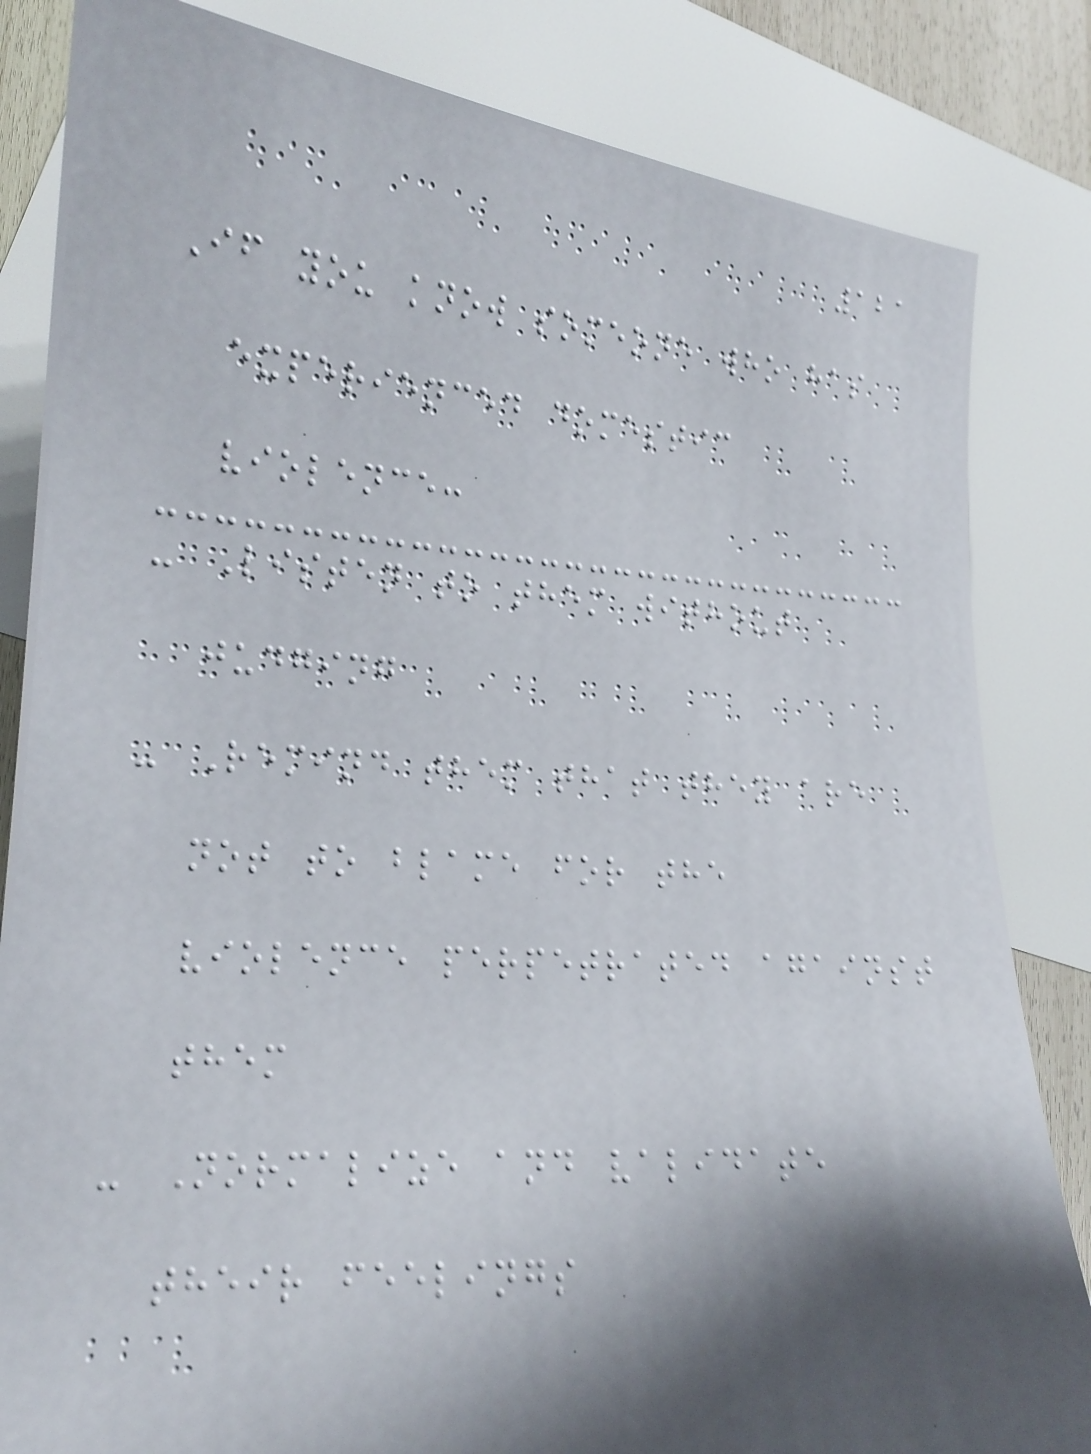121
If you know someone who has
experienced domestic
violence:
- Listen to them without
judging
- Remind them that they are
not to blame for the
violence perpetrated against
them
- Normalize and validate
their feelings
